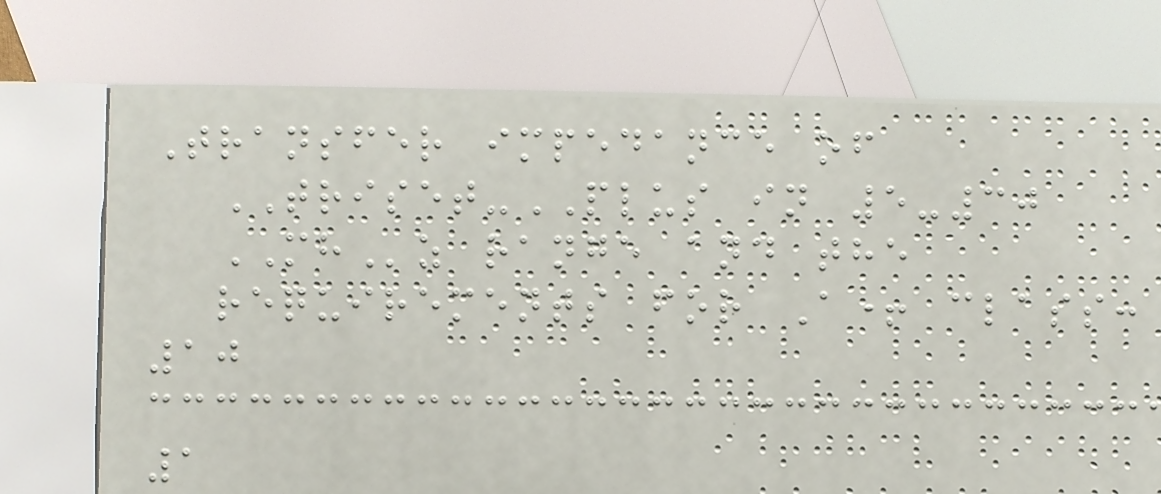Transfer impedance of
TRISET-PLUS in 5-30
MHz range and the
requirements for A+ class:
10
1
